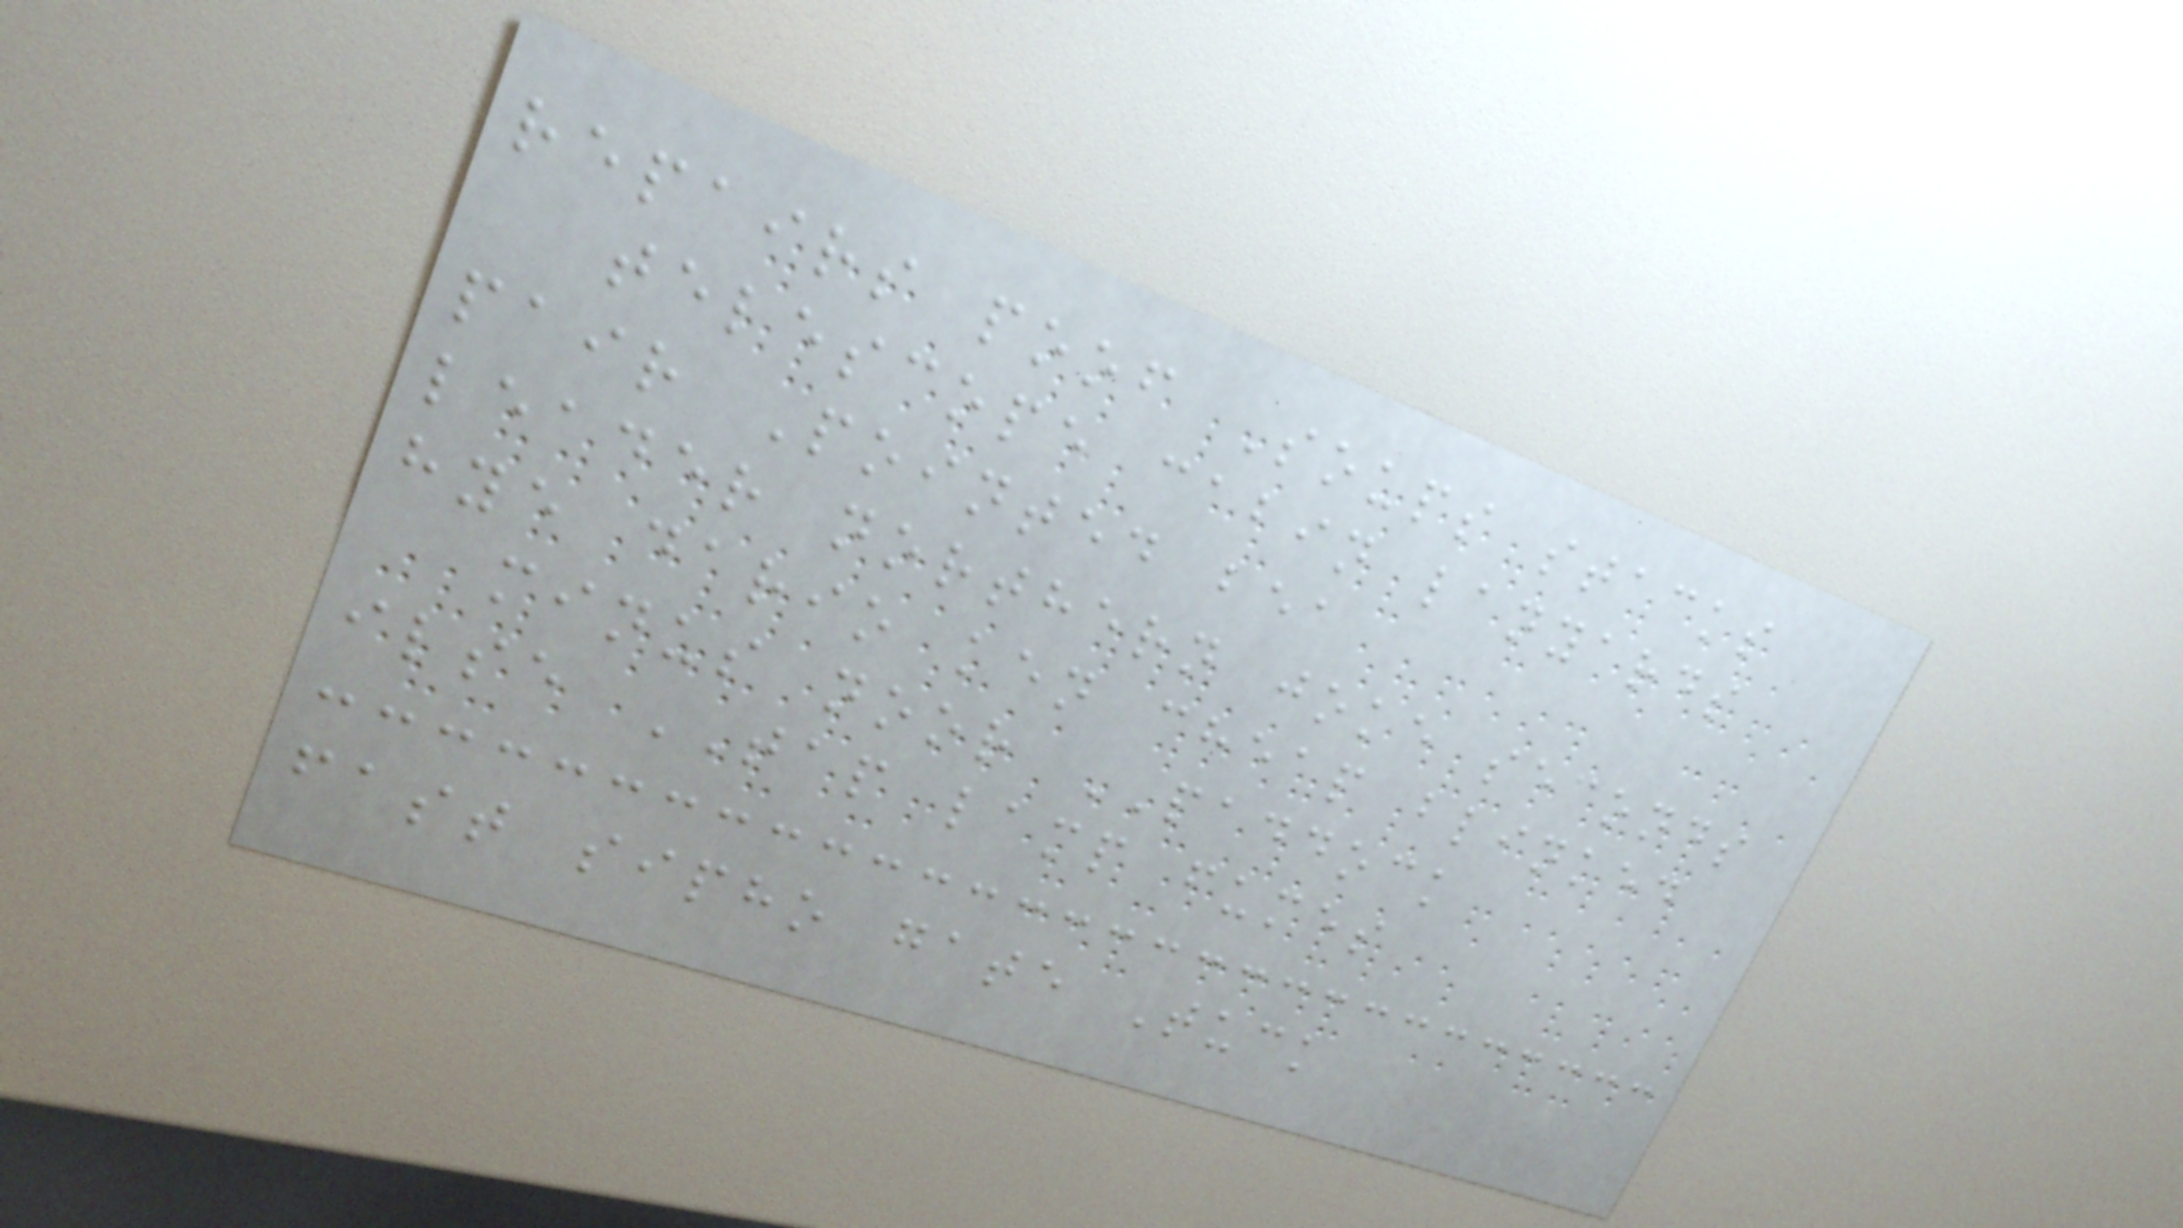repairs poof Soups stacks
telescope cabin lanyards
pair Pointed bea
leader northern joke seconds
hye dario ken cheap blinked
minus noor PADDOCK
ilse TAP lamp fumes
fast sipho gate Tuck
